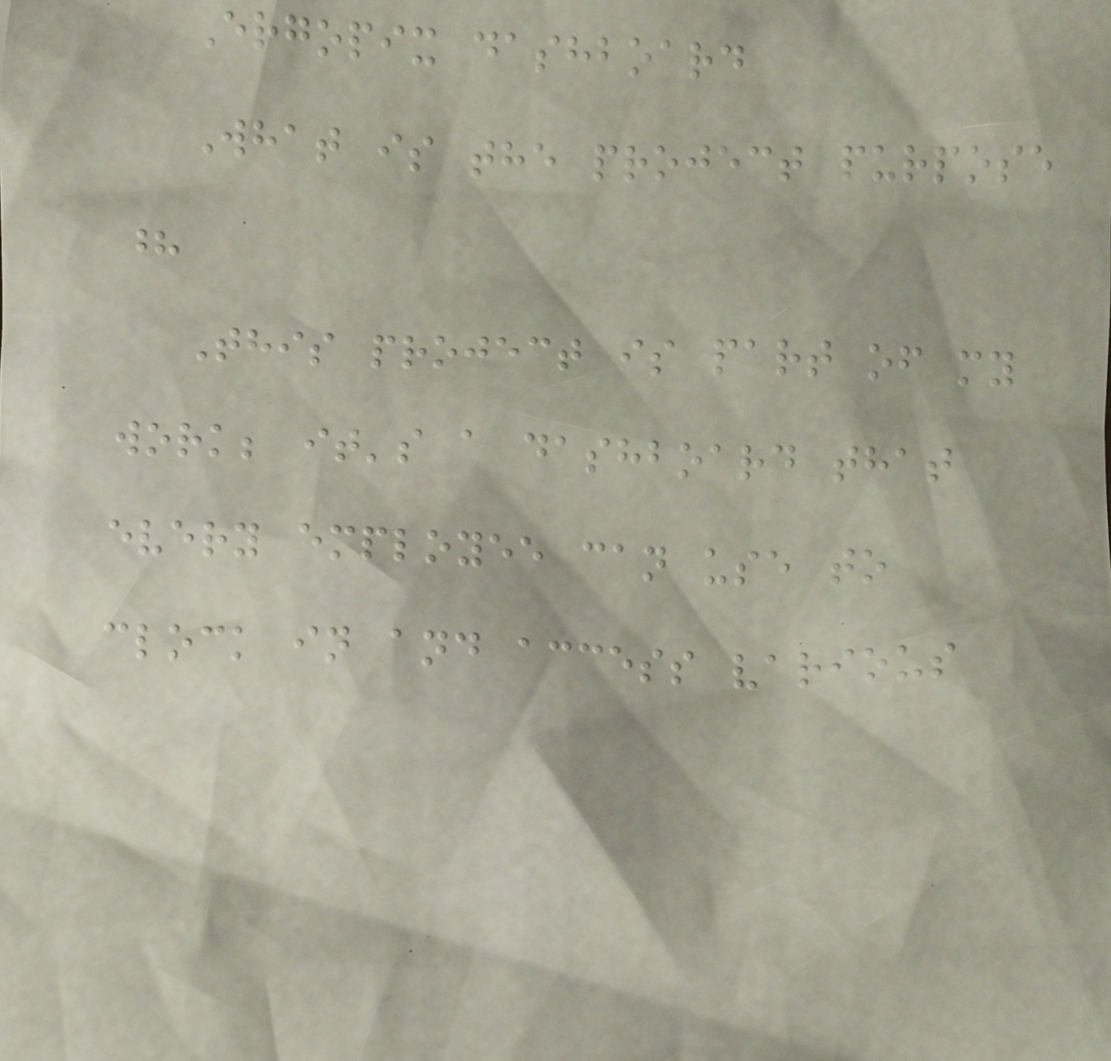Ergopix dashboard
What is the project purpose
?
This project is part of my
work; it's a dashboard that
every employee can use to
clock in and access various
